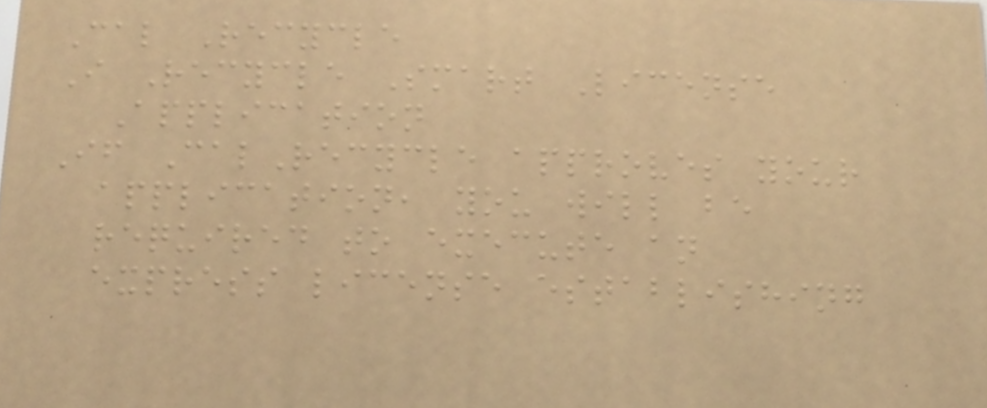Cal Recycle
I Recycle Smart License
Application
If CalRecycle approves your
application, you will be
required to execute an
express license establishing
